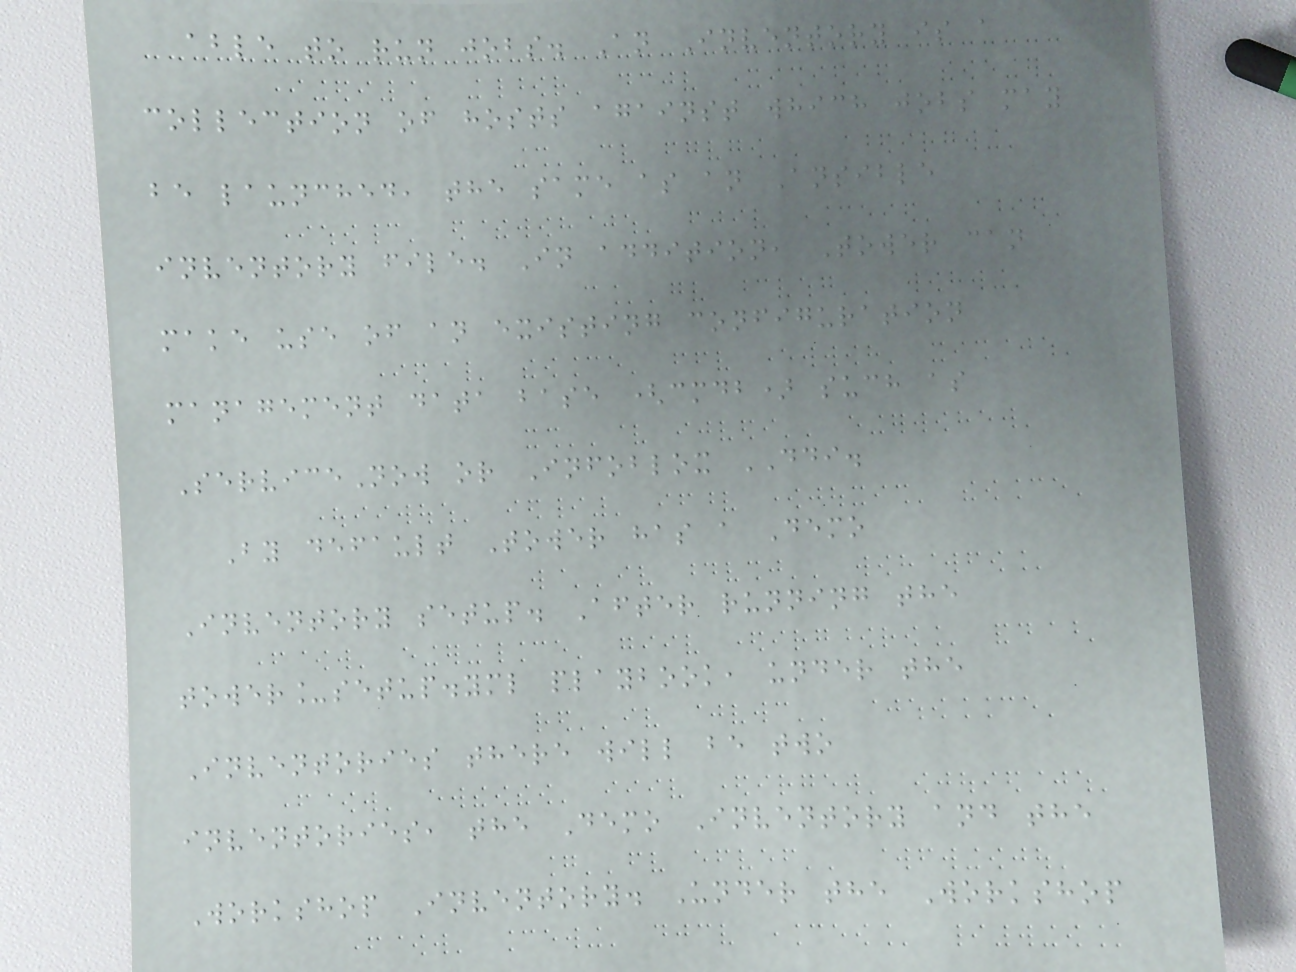able to run jobs. An Inventory is a
collection of hosts against which jobs may
be launched, the same as an Ansible
inventory file. In addition, Tower can
make use of an existing configuration
management data base (cmdb) such as
ServiceNow or Infoblox DDI.
By default Tower has a Demo
Inventory setup. After running the
tower_setup.yml playbook, under the
Inventories there will be two
inventories, the Demo Inventory and the
Workshop Inventory. Under the Workshop
